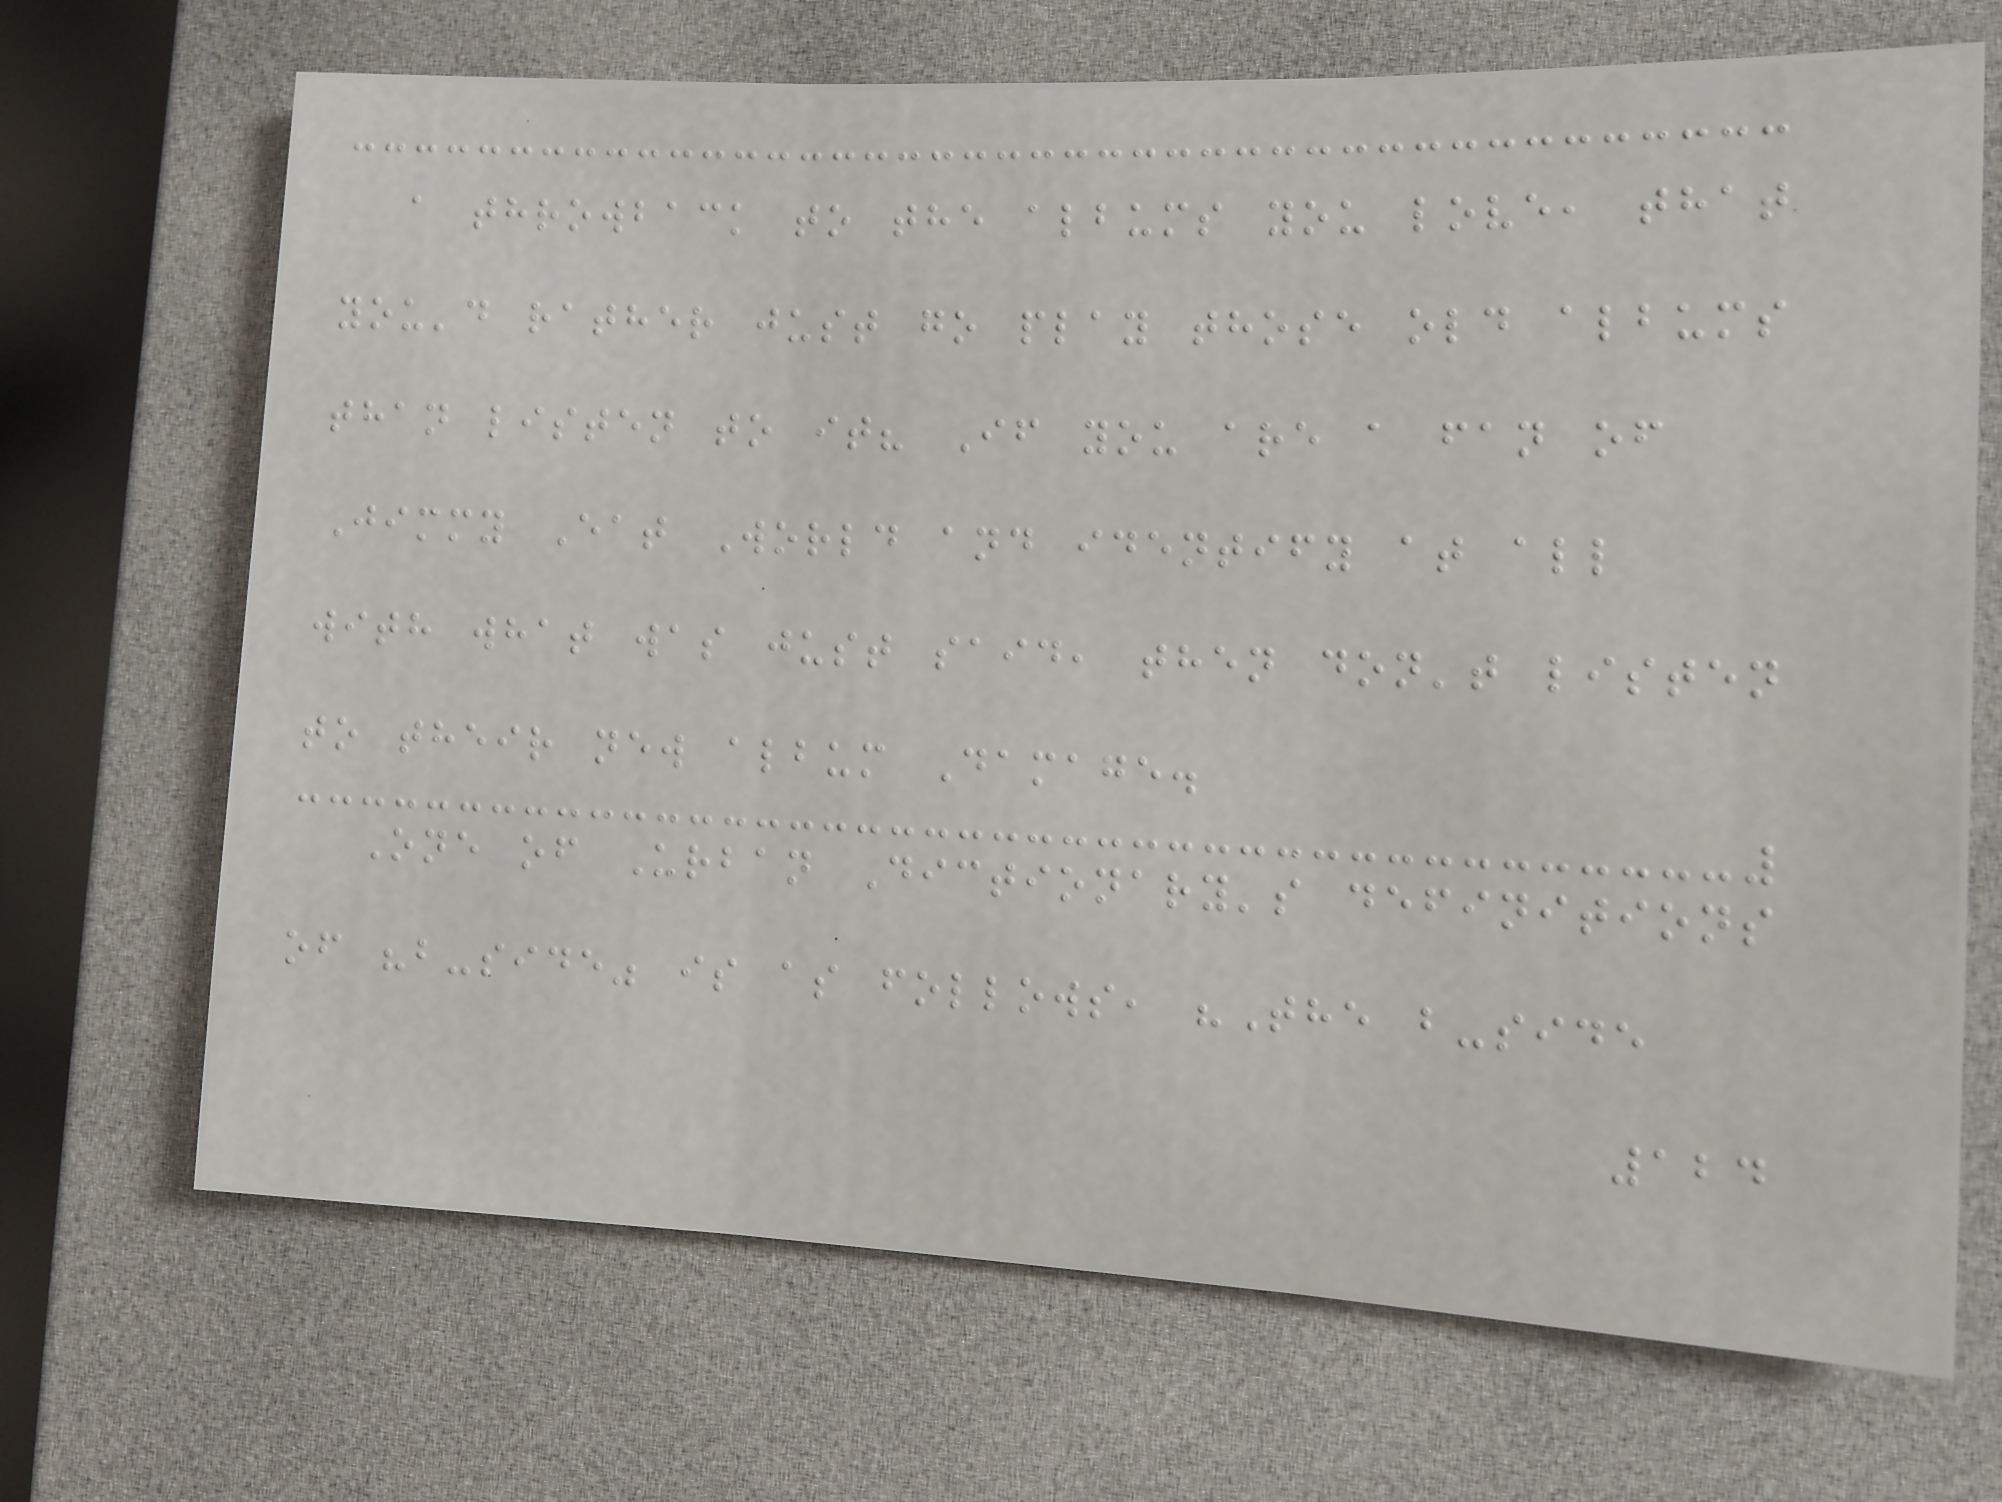a throwback to the albums you love, that
you'd rather just go play those old albums
than listen to it? If you are a fan of
Jimmy Eat World and identify at all
with what was just said, then don't listen
to their new album Damage.
One of Urban Dictionary's definitions
of "b-side" is as follows, "The b-side
124
